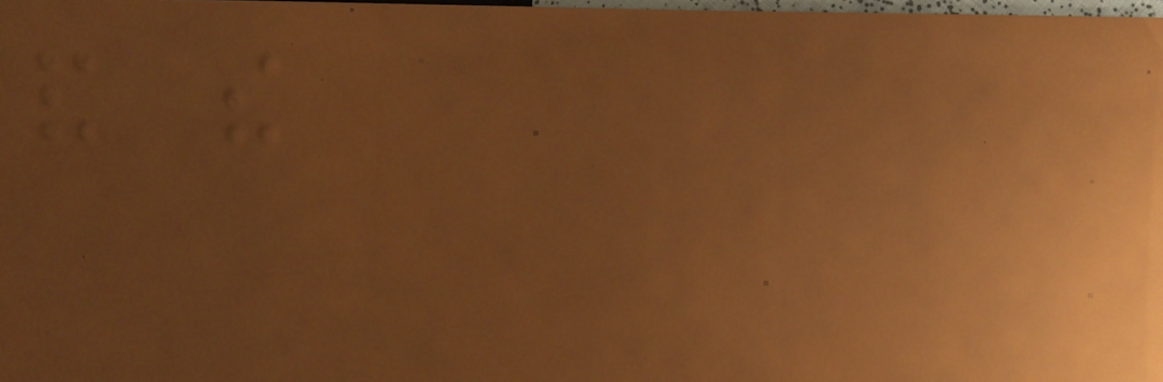and the
